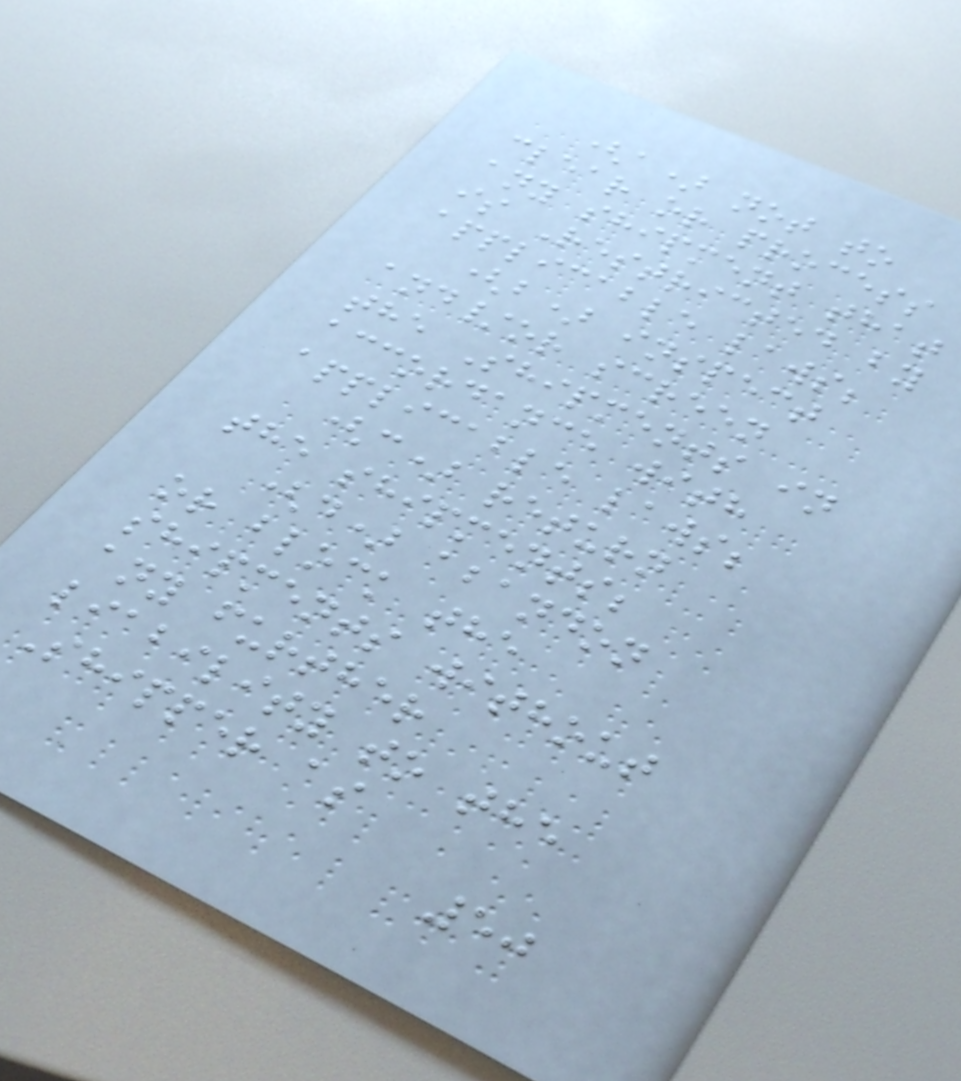(a) not to
clear or process
any shipment that
is Restricted by
applicable laws;
(b) inspect
and/or screen
the Shipments in
accordance with
applicable laws;
(c) return
the shipments;
(d) abandon
or block the
shipments without
any further
liability to the
Shipper as
50
